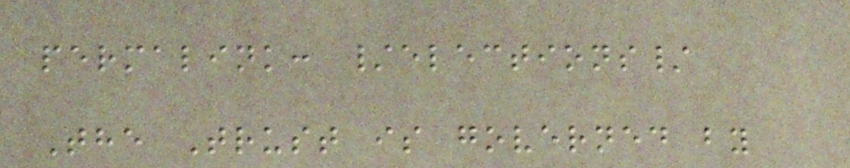permalink: /elections/
The Trust is governed by
